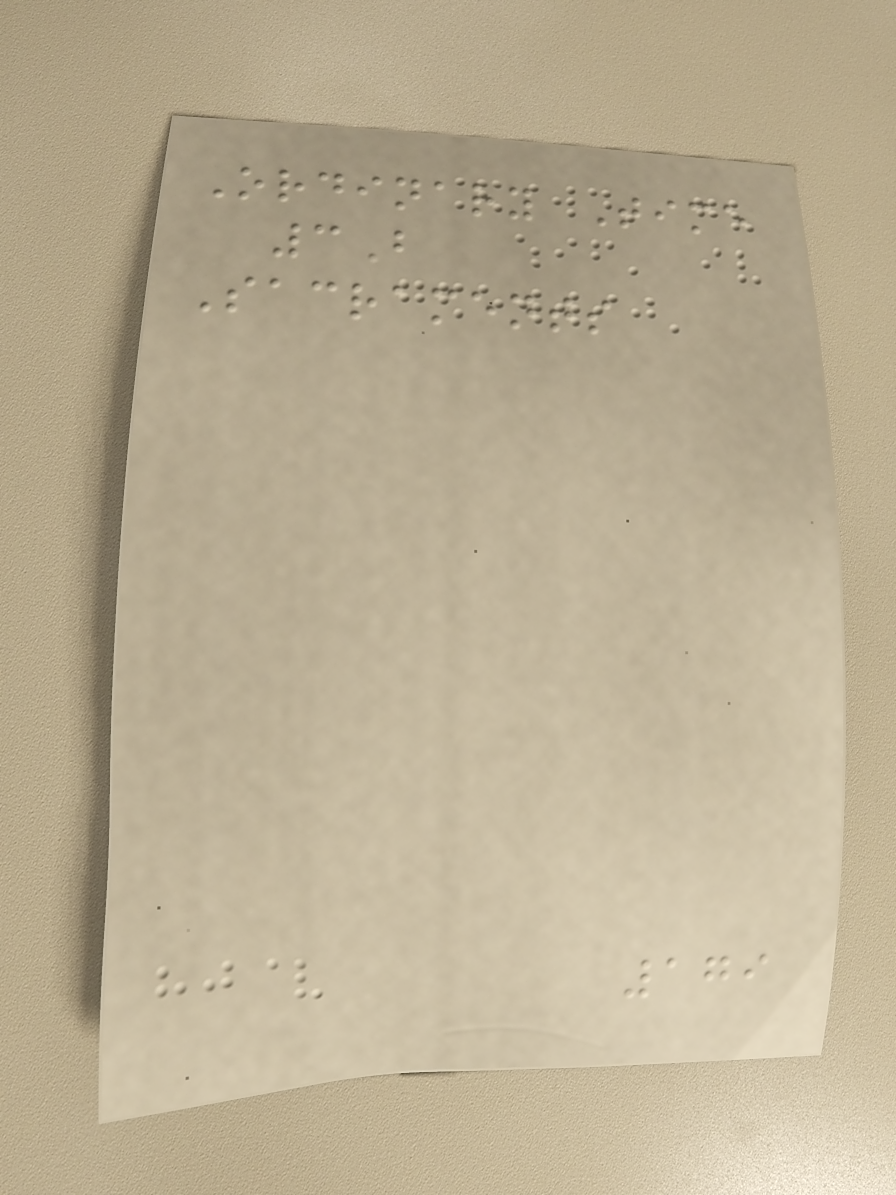Ordinary Time
3B
Sacraments
179
